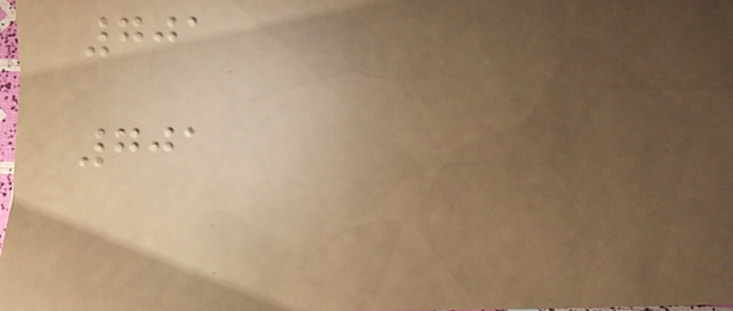701
701
